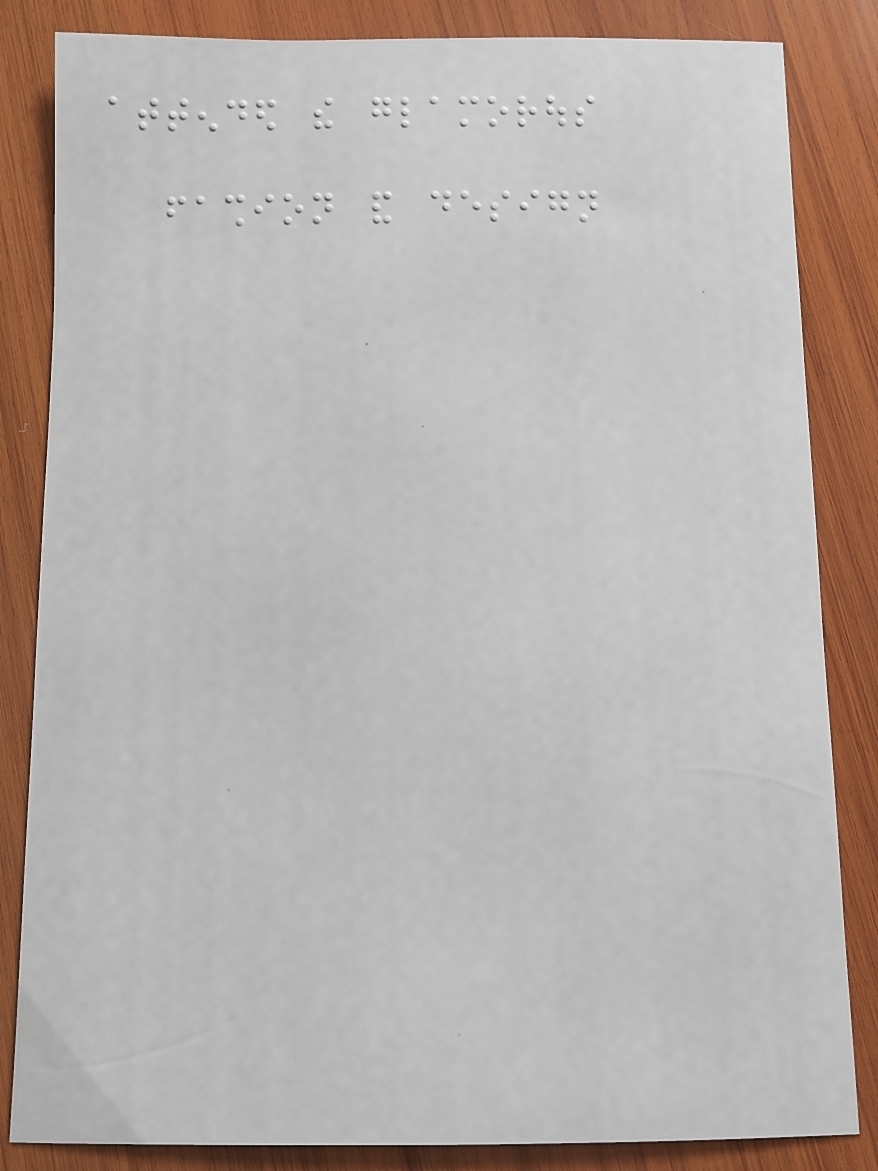attended the glamorous
fashion and design
